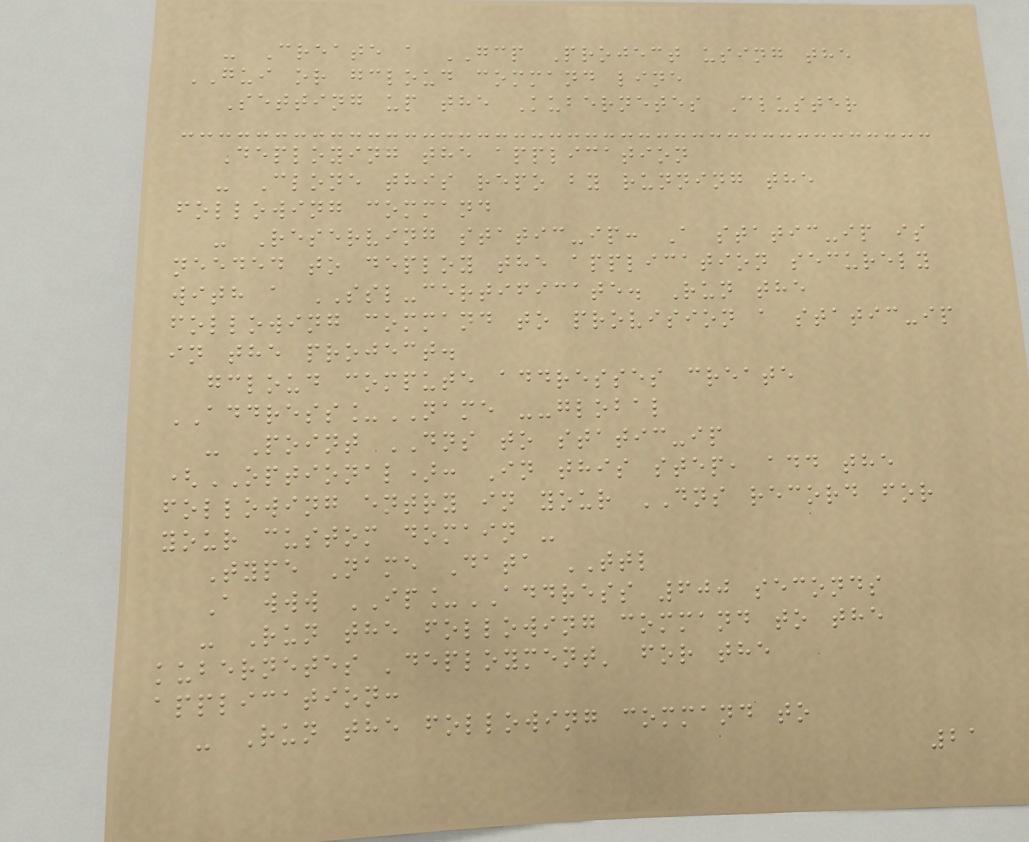- Create a GCP Project using the
GUI or gcloud command line
Setting up the Kubernetes Cluster
Deploying the application
- Clone this repo by running the
following command
- Reserving static-ip: A static-ip is
needed to deploy the application securely
with a SSL-certificate. Run the
following command to provision a static-ip
in the project.
gcloud compute addresses create
ADDRESS_NAME --global
- Point DNS to static-ip
(OPTIONAL): In this step, add the
following entry in your DNS record for
your custom domain -
Type Name Data TTL
A www IP_ADDRESS 600 seconds
- Run the following command to the
kubernetes 'deployment' for the
application:
- Run the following command to
21
